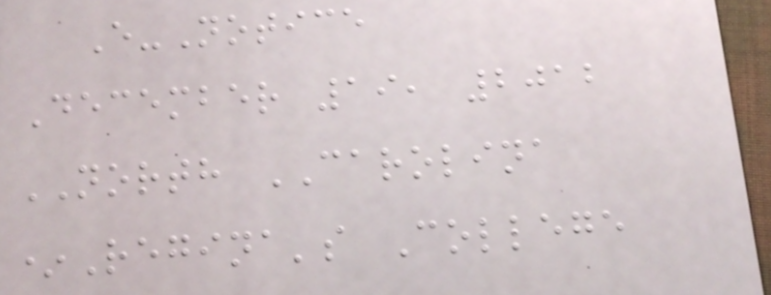E-Notice
December 19, 2012
NORTH CAROLINA
*Regina's College
